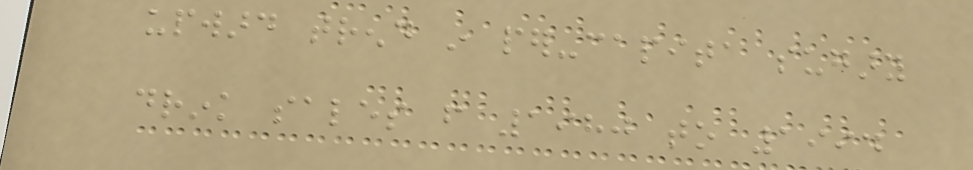upward trend in per-capita sugary
drink sales from 1980 to 1994
